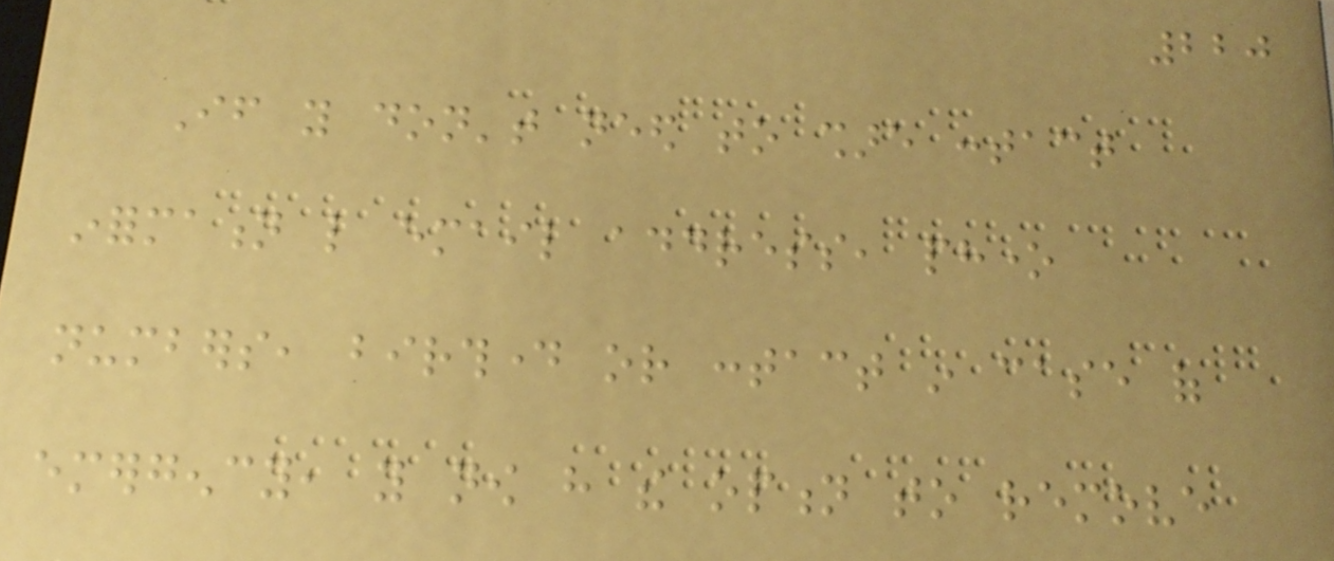220
If you don't need to share contact
information like email address, phone
numbers, birthday or contact in case of
emergency, you now have the option to remove
